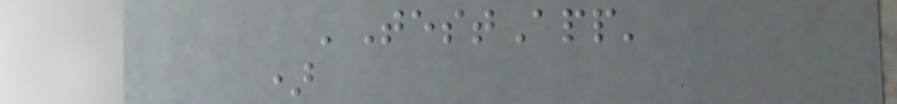'TestApp'
)
